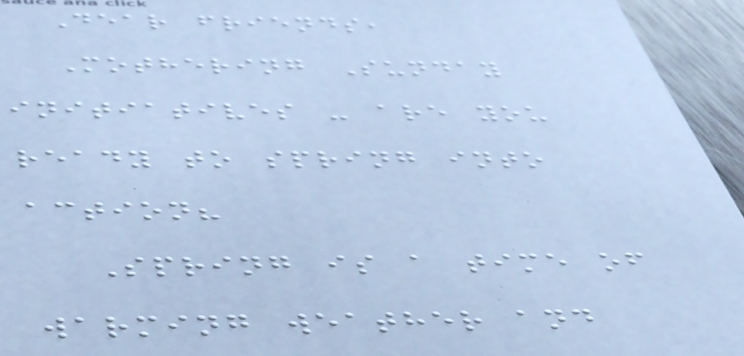Dear friends,
Mothering Sunday
initiatives - are you
ready to spring into
action?
Spring is a time of
warming weather and
